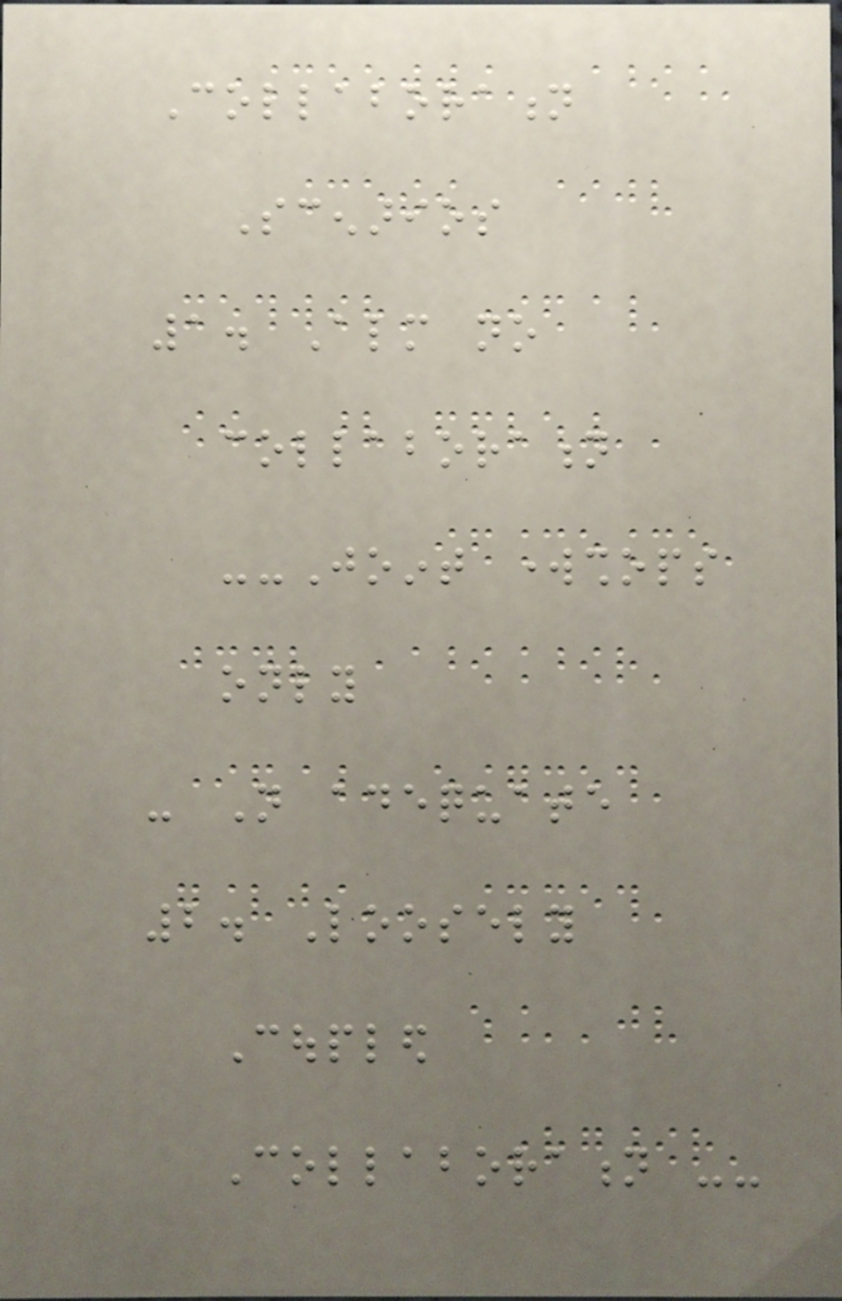Collaboration
Scenarios
1. Almost no
collaboration
--Joint workshops
only
- Not adequate
2. Loosely
Coupled
Collaboration --
